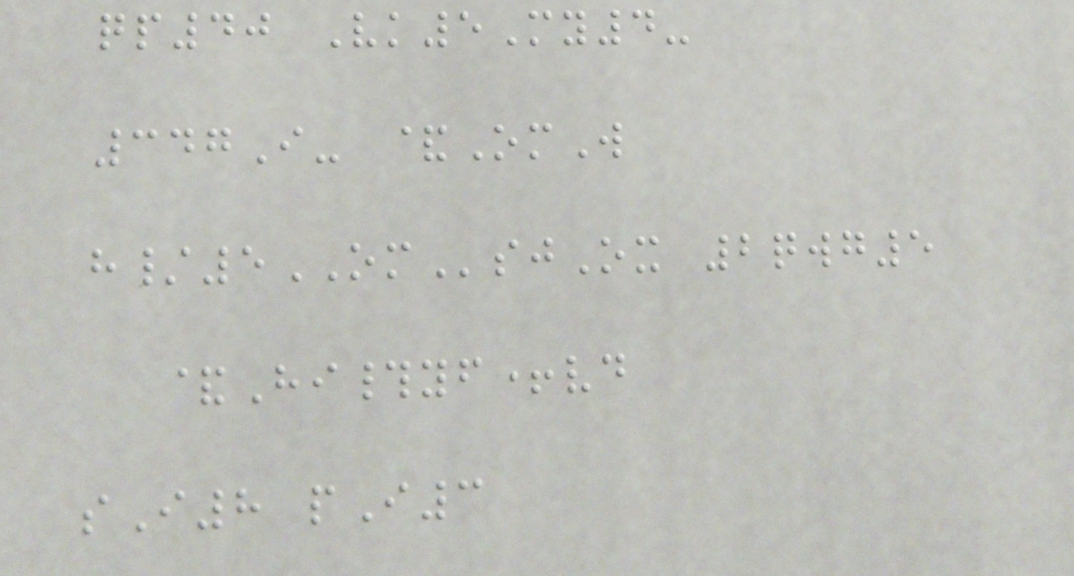qp40 Vk5My4-
347I- &OmW
h/5OMsjOx 2qwg5
&Hi#yf+vd
sI8 pI3
